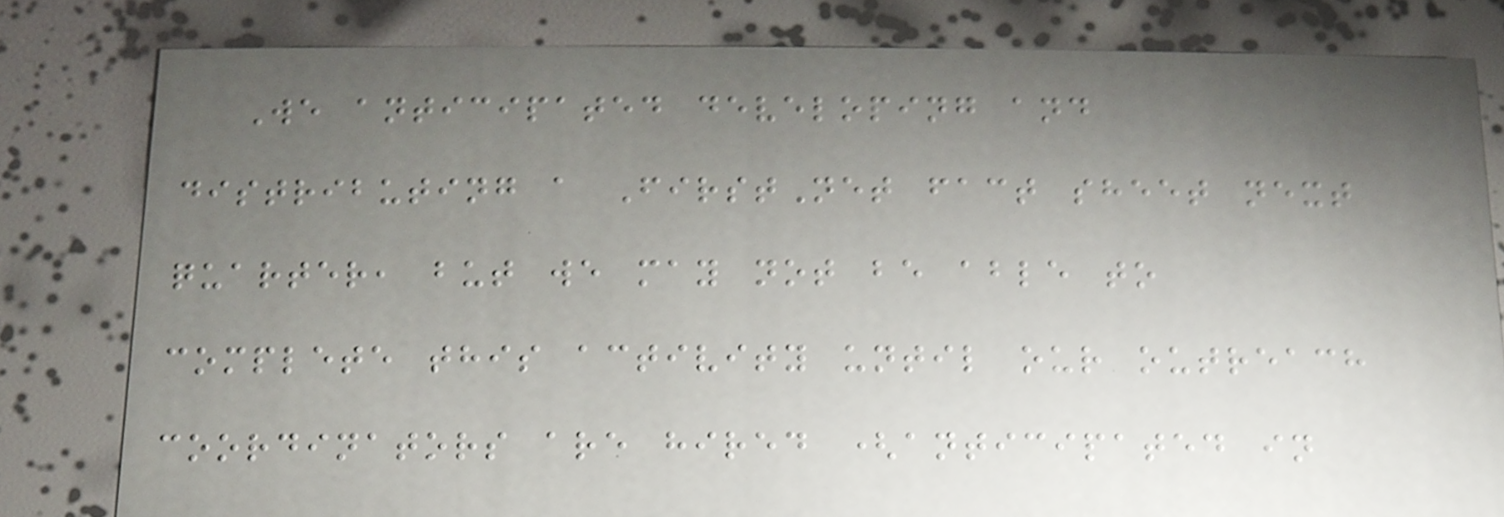We anticipated developing and
distributing a FirstNet fact sheet next
quarter, but we may not be able to
complete this activity until our outreach
coordinators are hired (anticipated in
